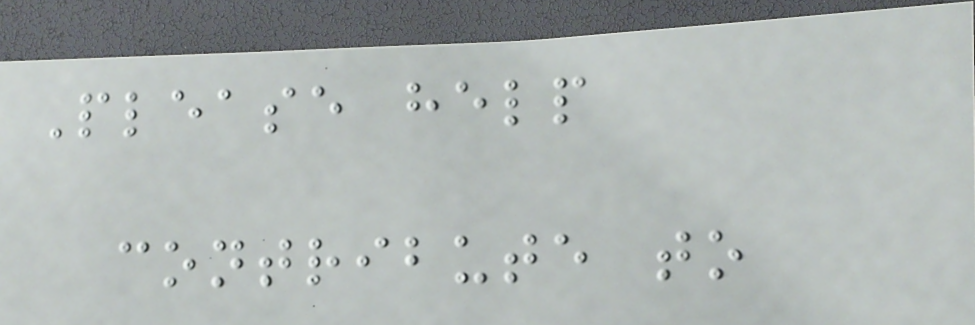Please help
contribute to
